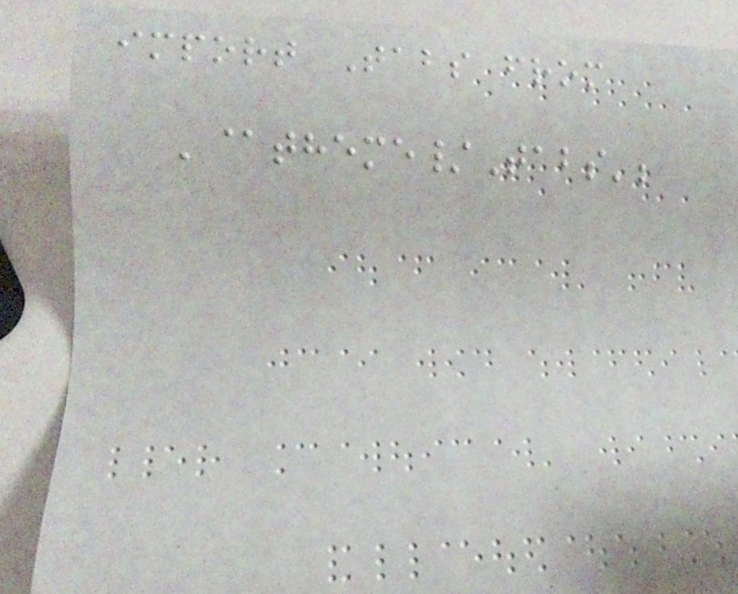import Tabs from
'@theme/Tabs';
